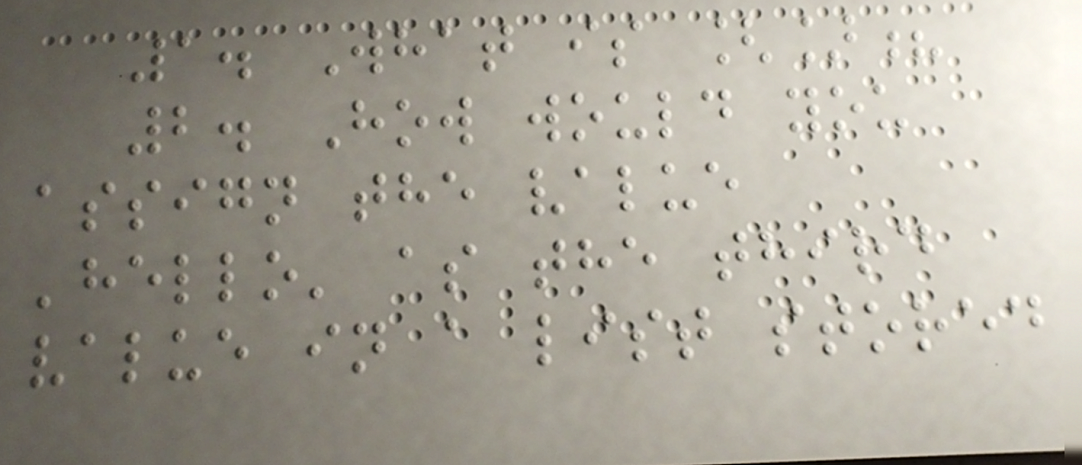1. What is []?
2. How would you
assign the value
'hello' as the third
value in a list stored
